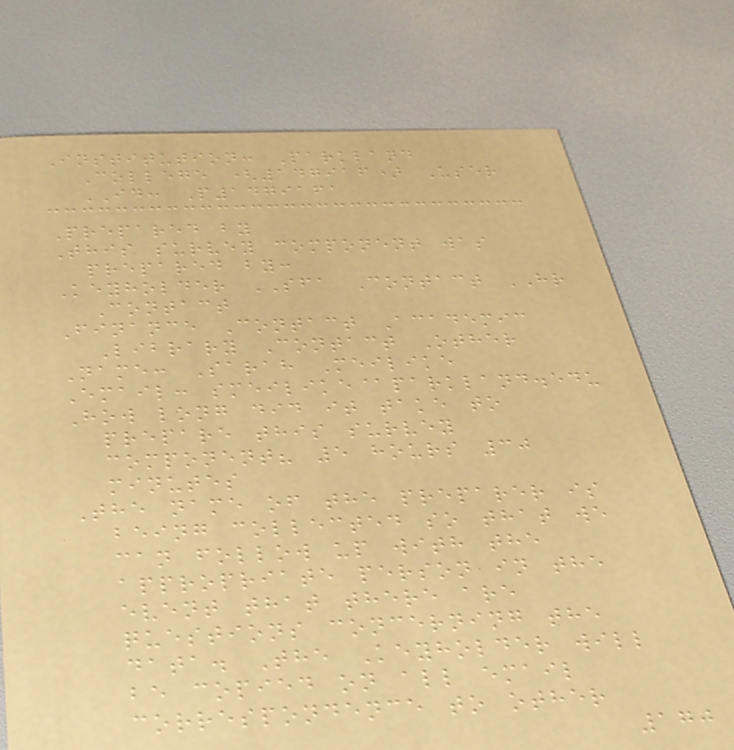Institution: Parkland
College (147916) User
ID: P1479161
Prepared by
This survey component was
prepared by:
Keyholder SFA Contact HR
Contact
Finance Contact Academic
Library Contact Other
Name: Sarah Meilike
Email: smeilike@parkland.edu
How long did it take to
prepare this survey
component? 5 hours 30
minutes
The name of the preparer is
being collected so that we
can follow up with the
appropriate person in the
event that there are
questions concerning the
data. The Keyholder will
be copied on all email
correspondence to other
170
